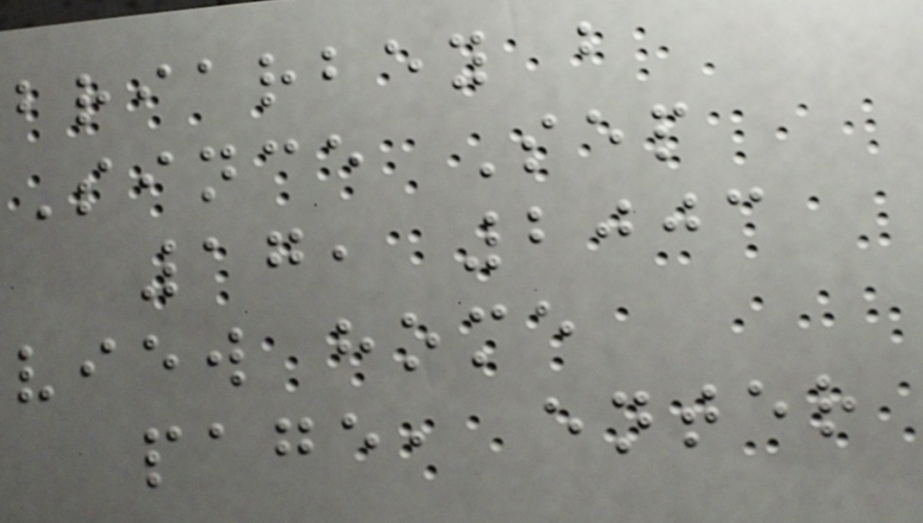briarbey b
Since Sep
17, 2003
view home
page, enter
